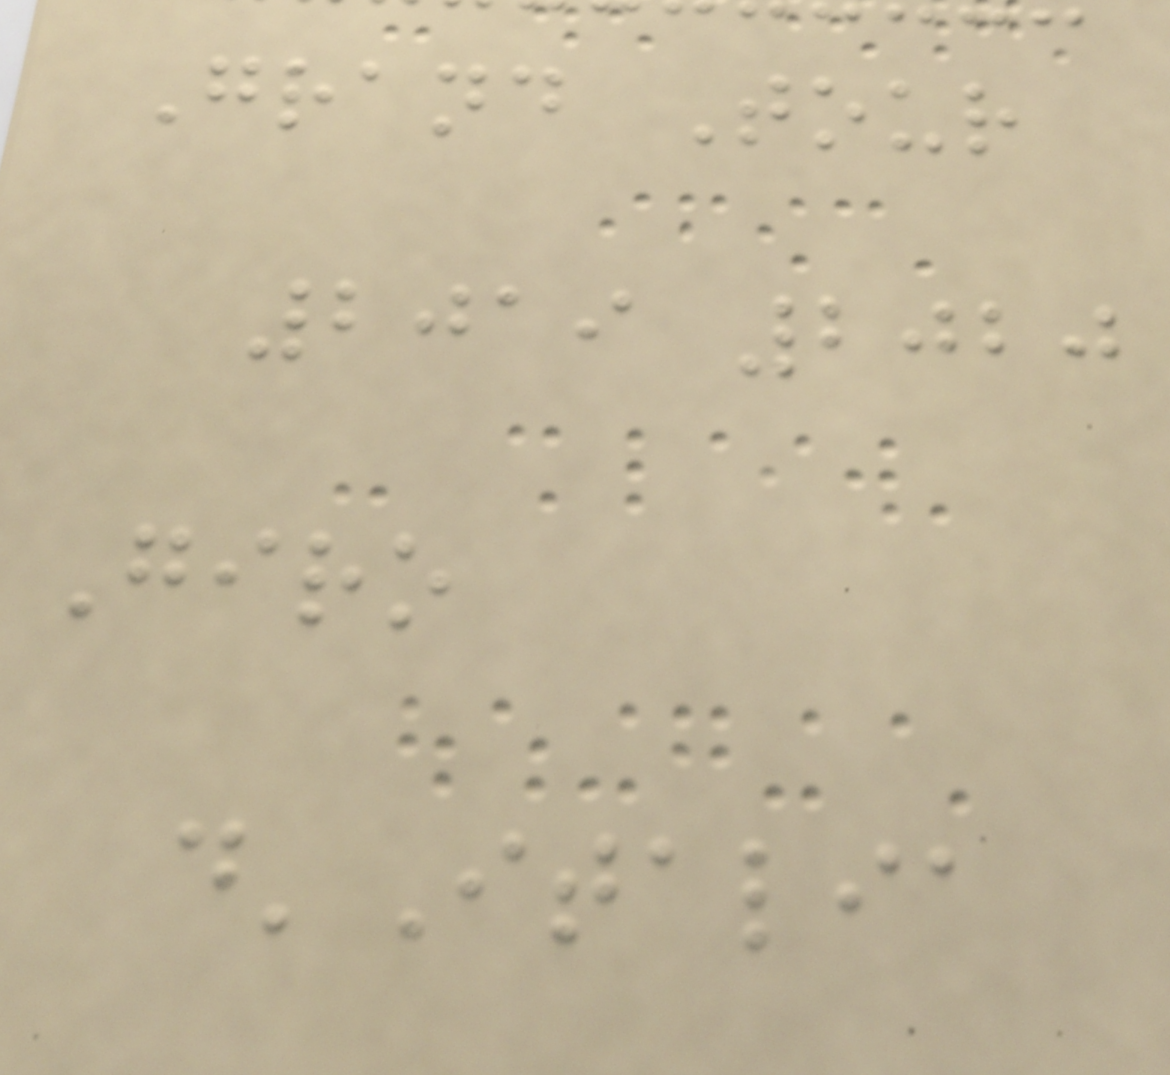Grand Tour
2019 2020
Giro
d'Italia
